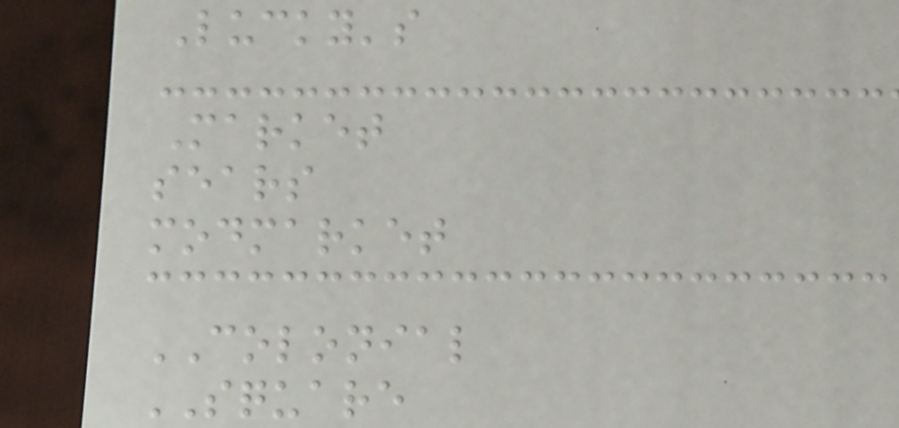Lucky's
Market
sears
modmarket
COLONIAL
SQUARE
